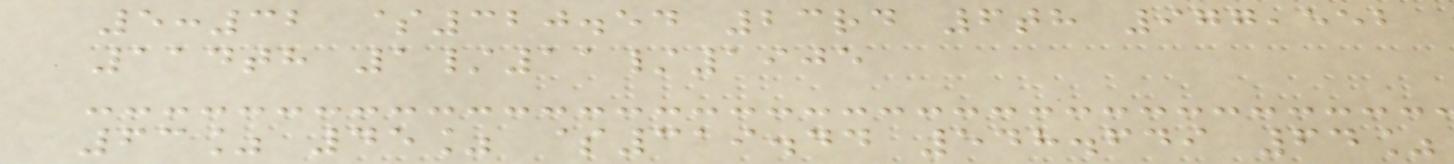5:32 $320.54 23rd 6th 977,552
114th 1/11/1905
63% 45% $319.44 548.649 64%
